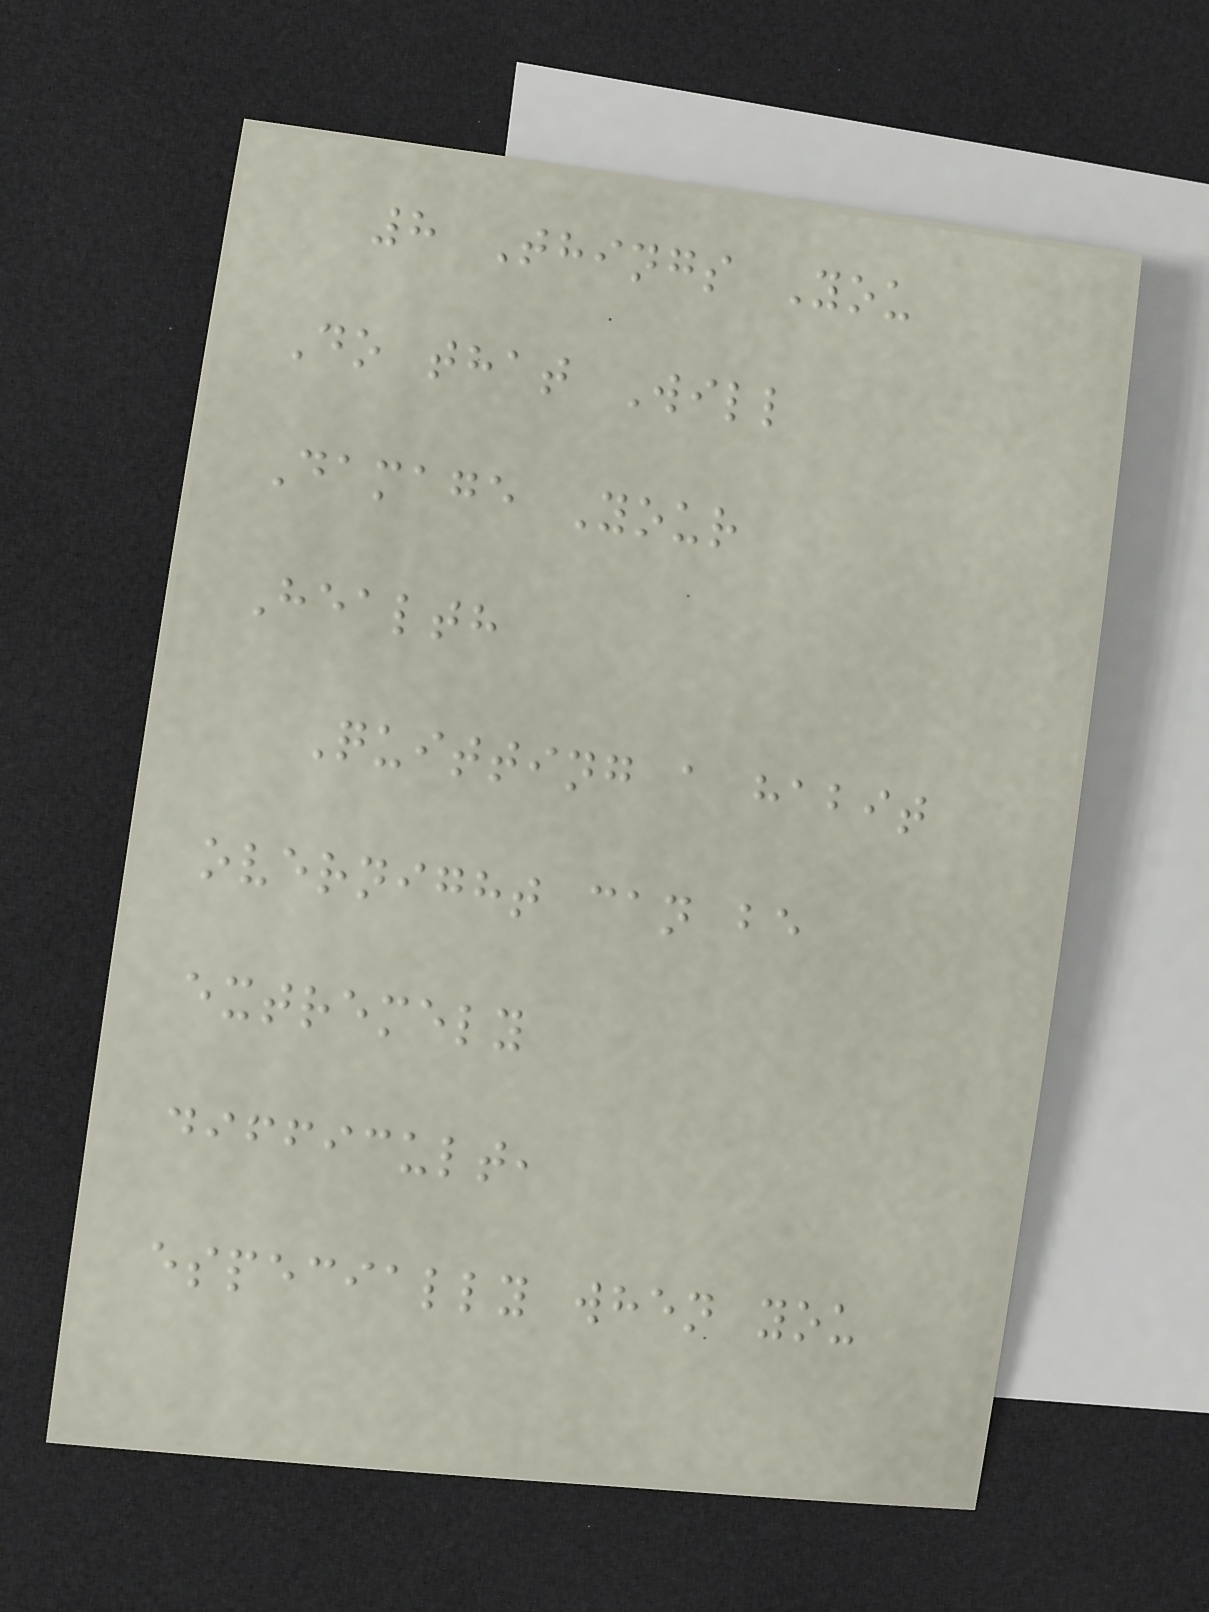8 Things You
Do that Will
Damage Your
Health
Quitting a habit
overnight can be
extremely
difficult,
especially when you
